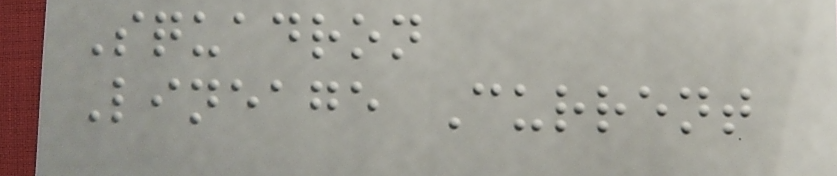Squadron
Lineage Current
